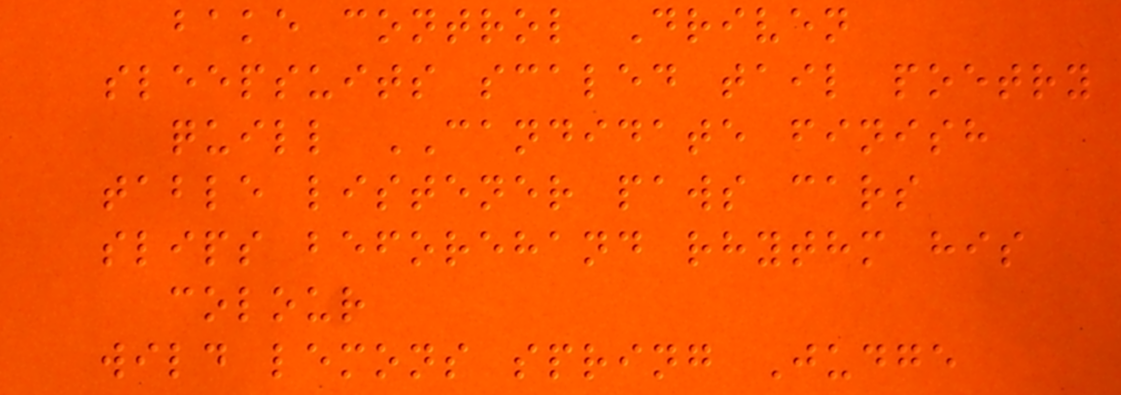bake control Driven
sleepsuits scaled tail poetry
quill CANDIDATE finish
table listener paws cars
slips beforehand rhythm his
colour
wild lemons spring Judge
